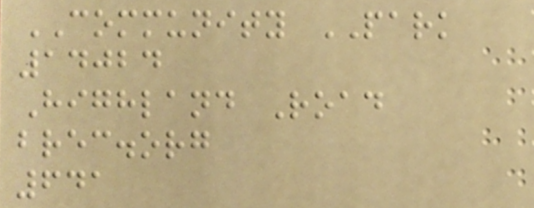COMMUNITY PARK
14024
Highland Road
brec.org
641
